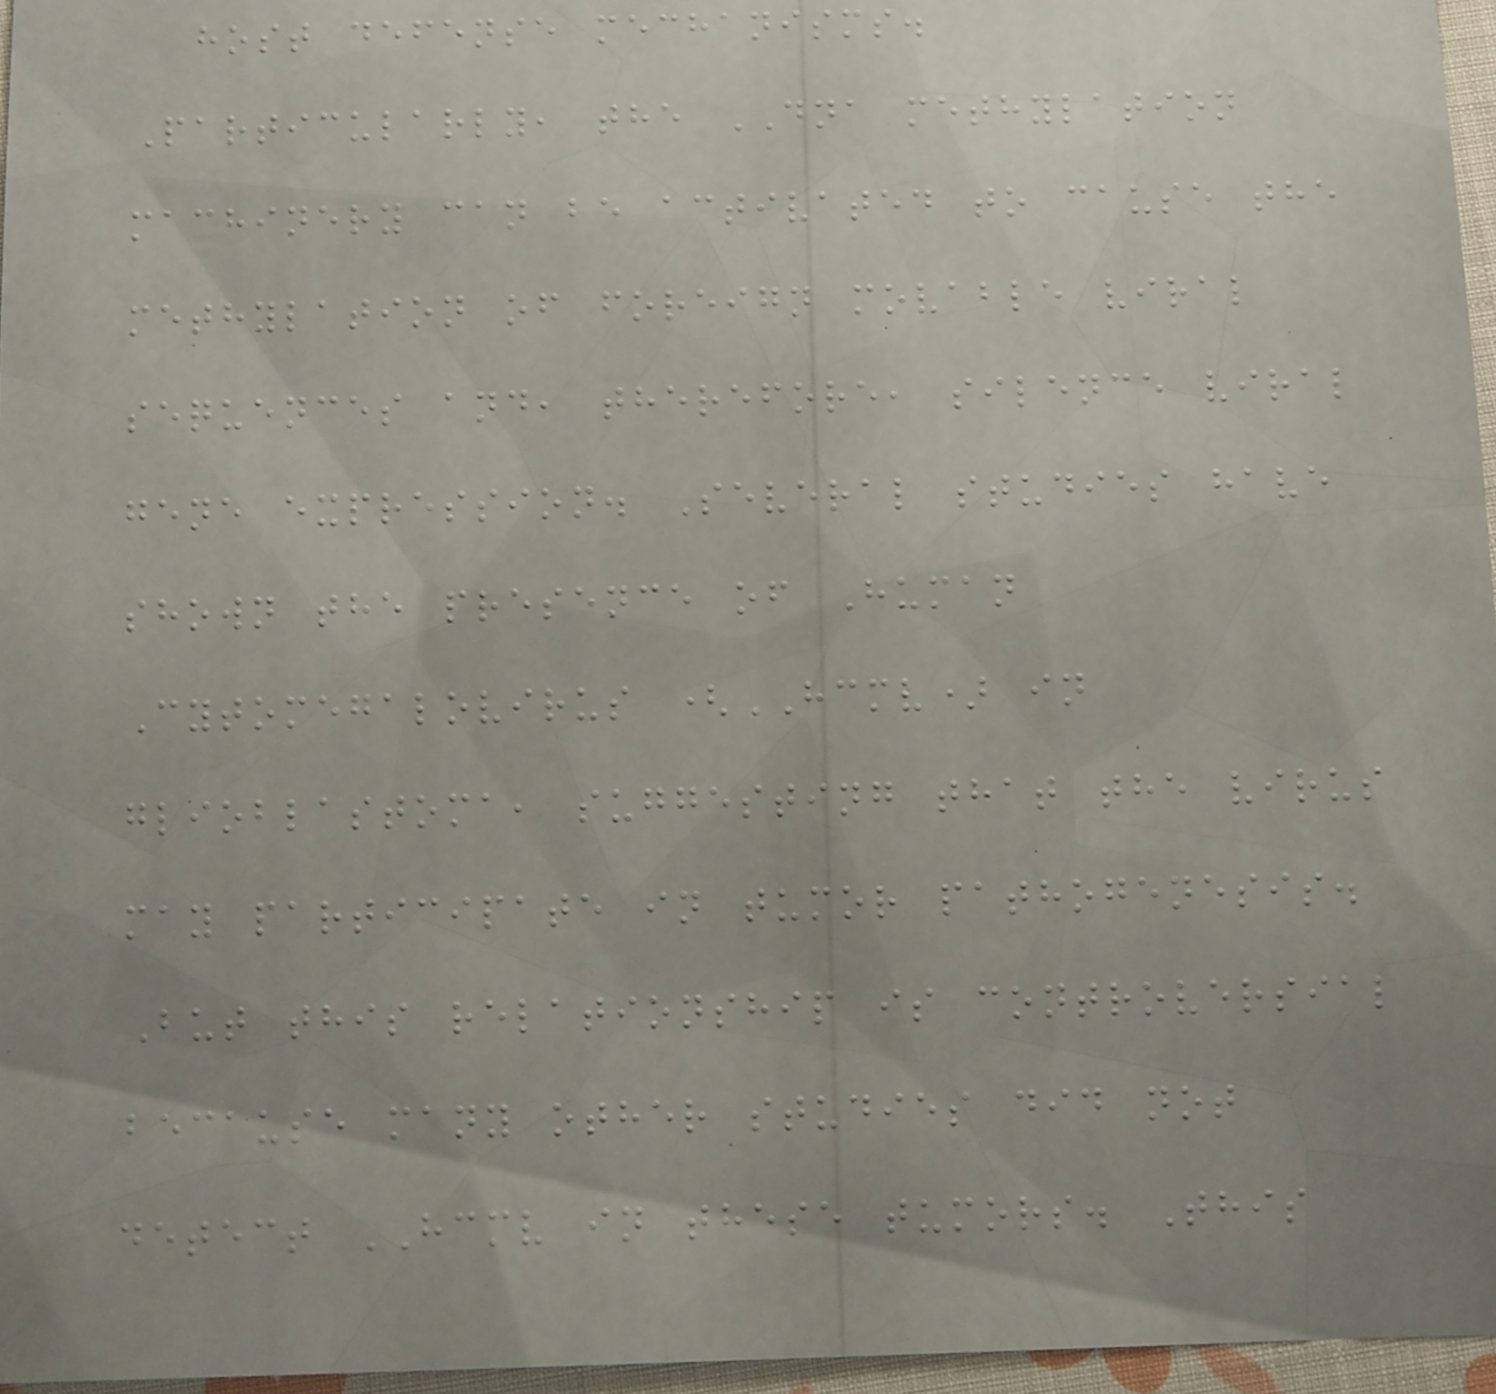host defense mechanisms.
Particularly, the DNA methylation
machinery can be activated to cause the
methylation of foreign movable viral
sequences and, therefore, silence viral
gene expression. Several studies have
shown the presence of Human
Cytomegalovirus (HCMV) in
glioblastoma, suggesting that the virus
may participate in tumor pathogenesis.
But this relationship is controversial
because many other studies did not
detect HCMV in these tumors. This
